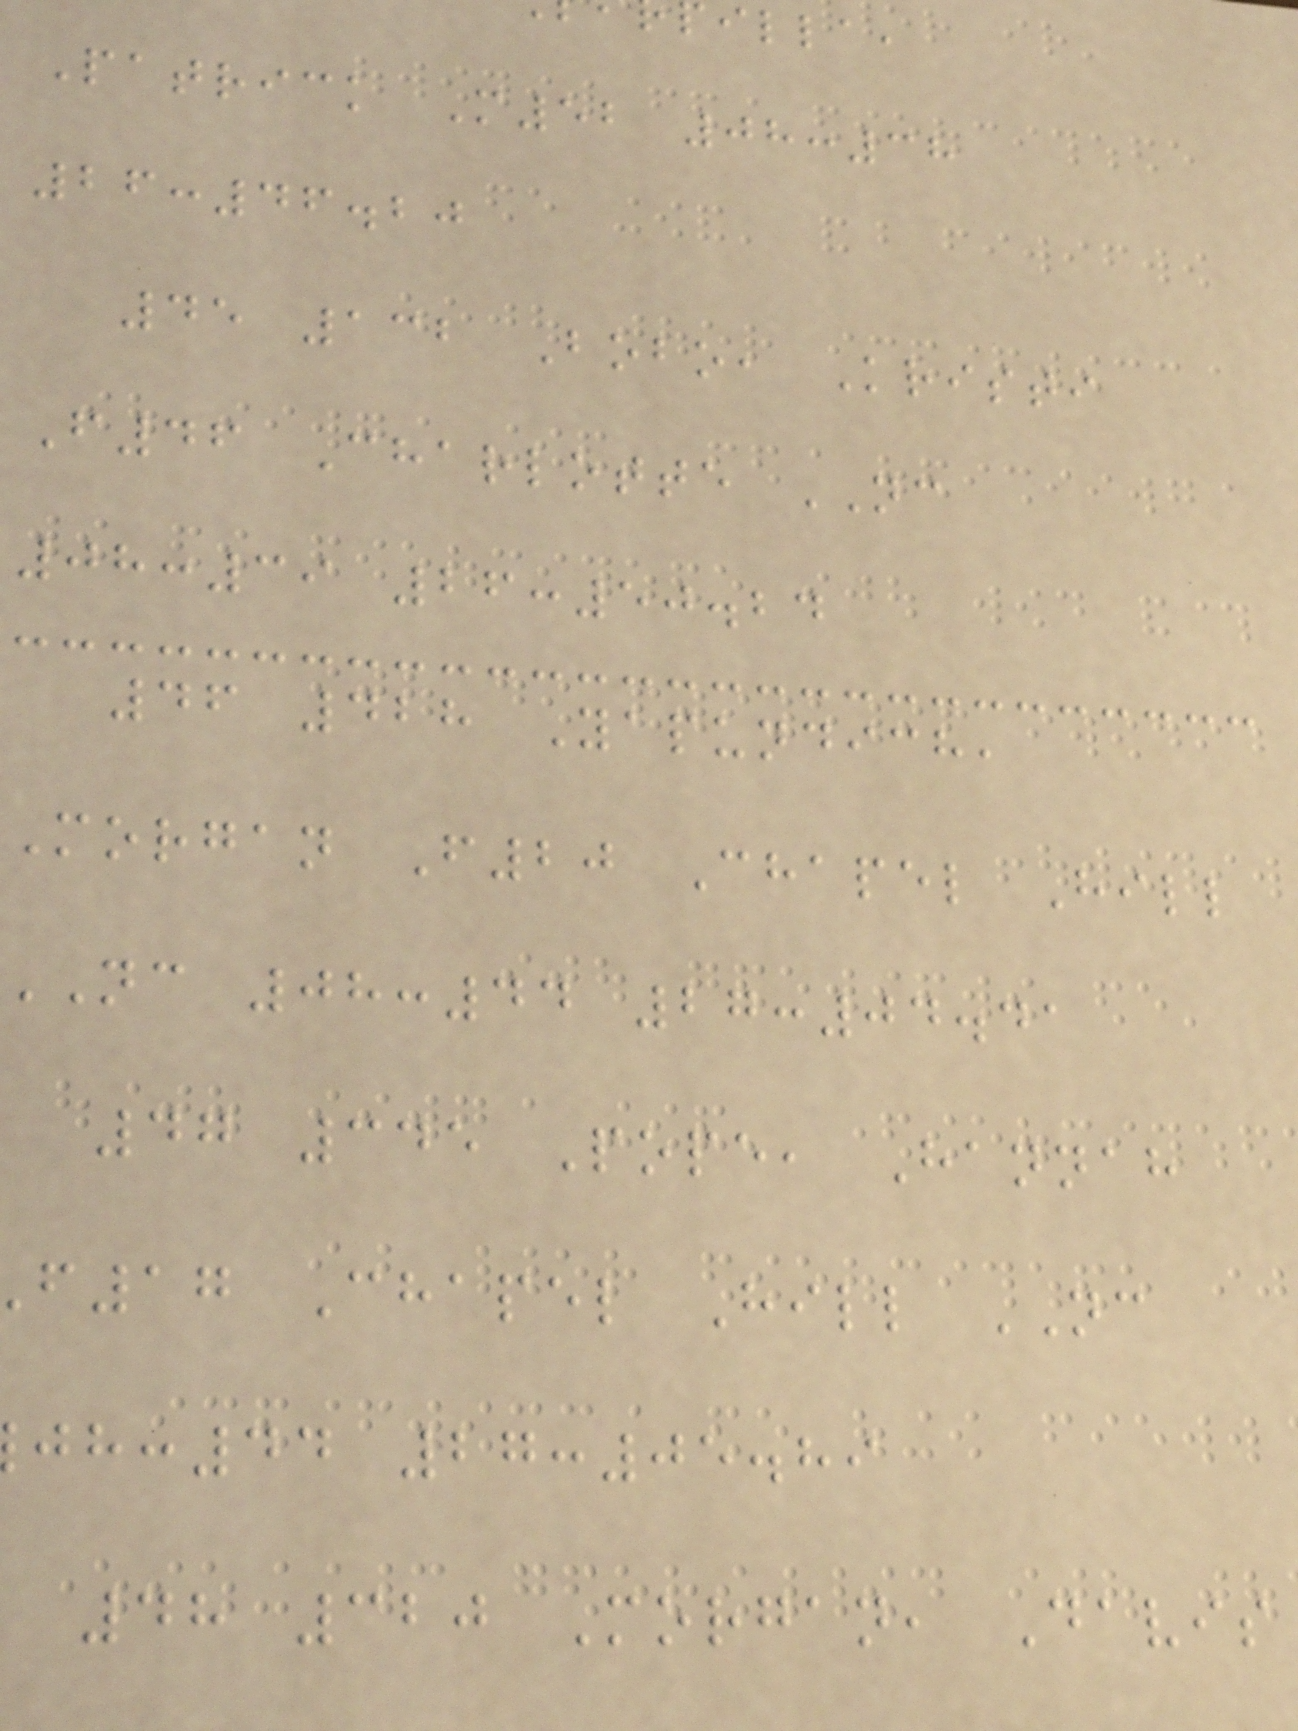illa,
Patrick M52 08:38
26:46.20
45 132 Bobo, Kristi
F46 Charlotte NC
08:39 26:50.24
46 428 Yapundich,
Morgan F20 Chapel Hill
nc 08:44 27:04.41
47 345 Pope, Hannah
f17 Chapel Hill NC
:44 27:05.89
48 320 Morgan, Davis
